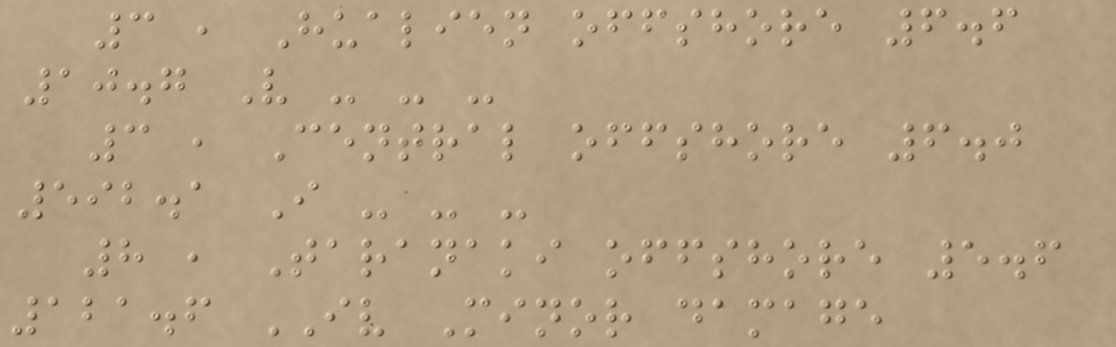3 , Hualien offshore 6.6
10.7 V - - -
3 , Central offshore 6.0
592.1 I - - -
8 , Taranaki offshore 5.6
121.6 IV Minor damage
